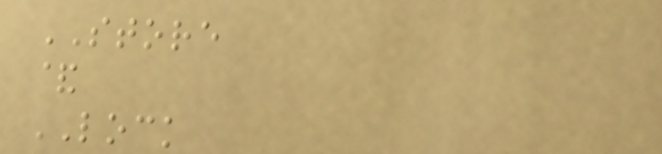STORE
&
LOCK
